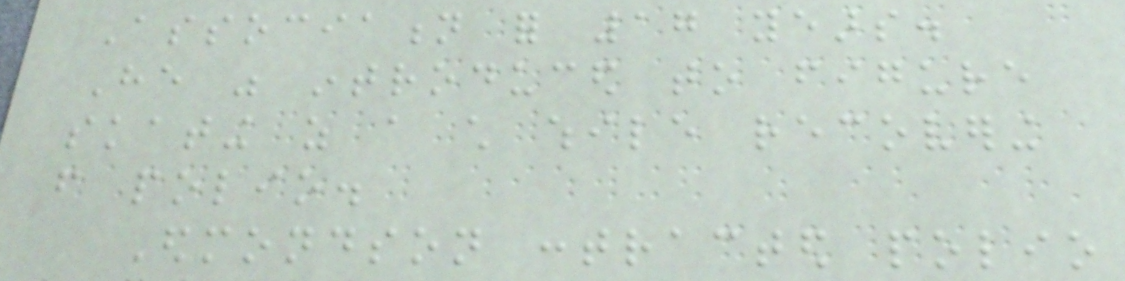Association for 17 years.
He was introduced to figure
skating as a child while recovering
from polio.
Edmondson contracted polio
